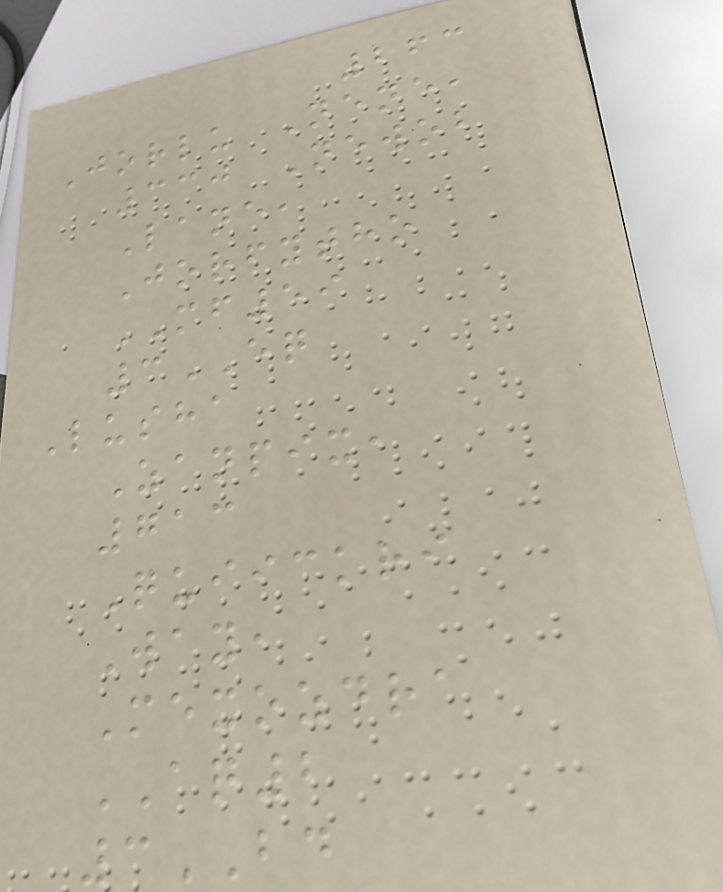263
Jorlu Nene,
330 Newob
Lane,
Jorfytho
MF59
3EQ
Lusha
Zanpix,
713
Quiickri
Way,
Mexozdra
AQ2
3BD
